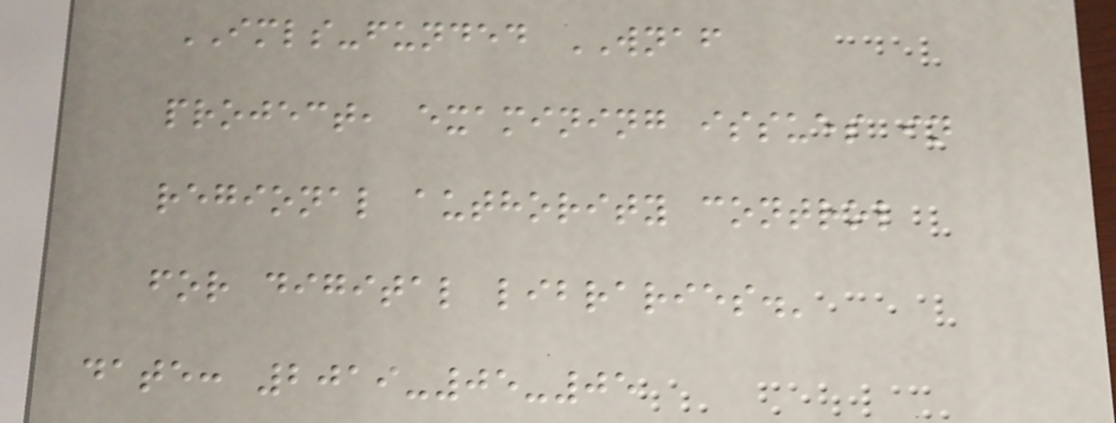IMLS-funded WNAF
project, examining issues in
regional authority control
for digital libraries.'
date: 2019-05-05
